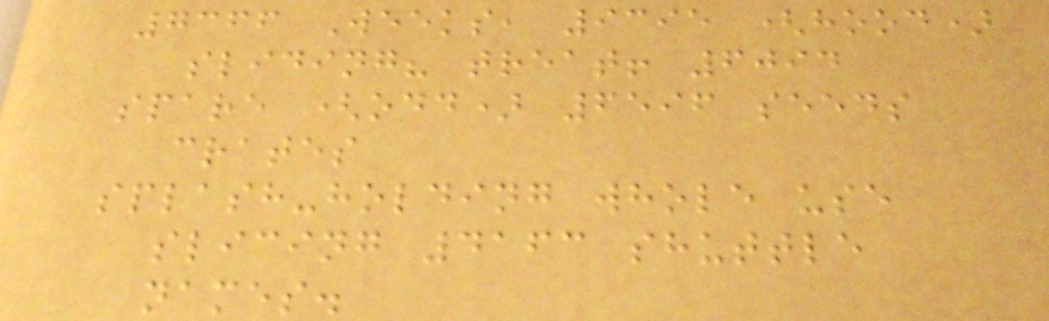7366 Weeks, 9395 (hood)
sliding? treat! 6094
spare (odd) 6596 seeds
crates
splash-holding whole use
slicing 4163 shuttle
names.
